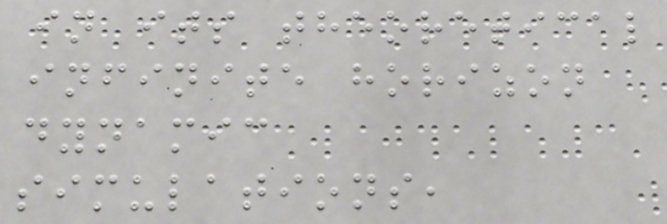in its theoretical
infinite horizon
dynamic
simulations,
